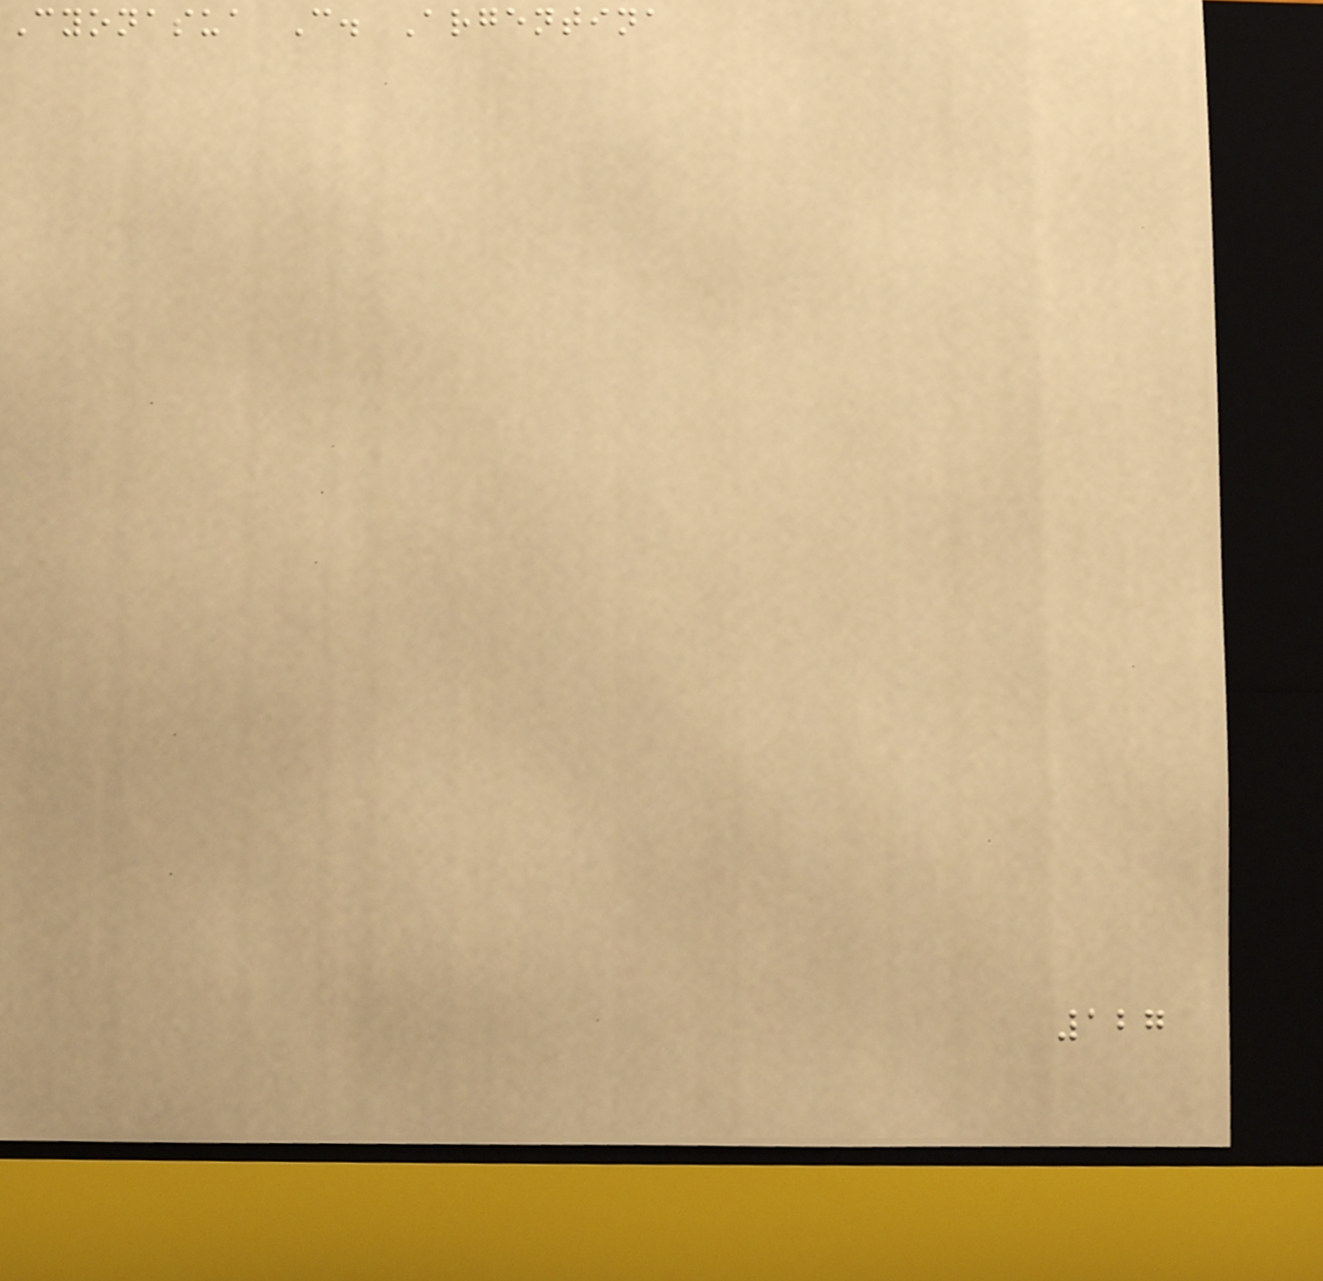Cyonasua C. Argentina
127
